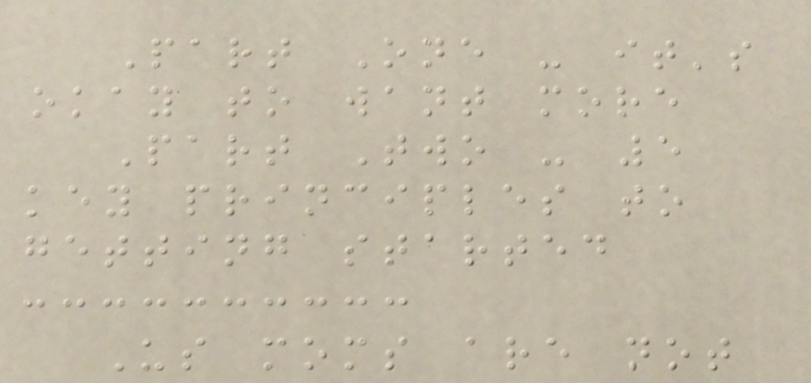Part One - it's
okay to want more
Part Two - 5
key principles to
getting started
Us moms are not
